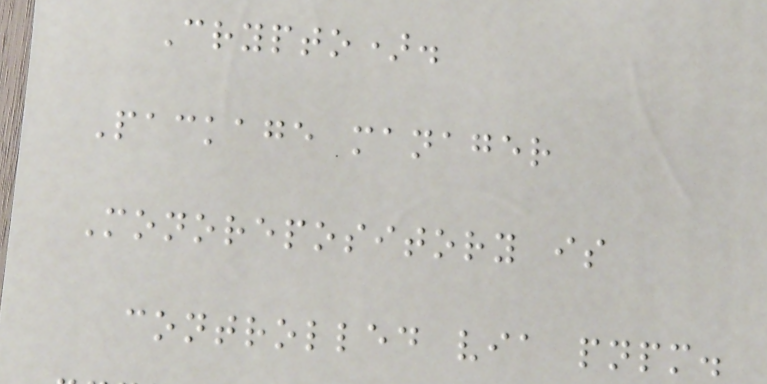Crypto).
Package manager
Monorepository is
controlled via pnpm.
